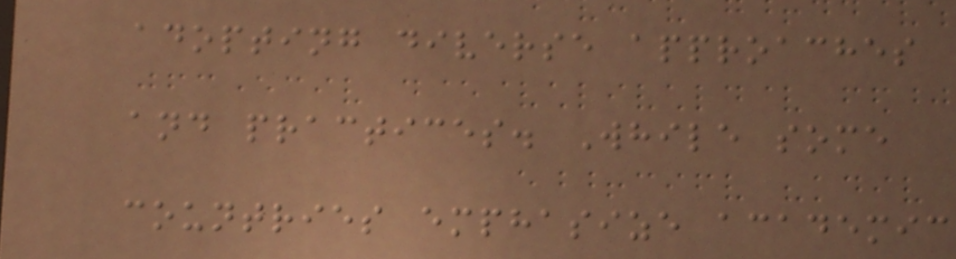adopting diverse approaches
and practices. While some
countries emphasize academic
